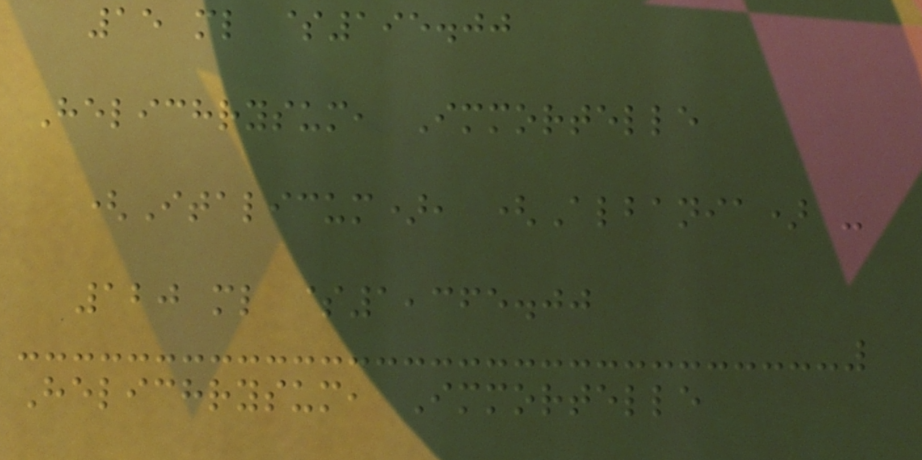15 ml $195.00
Helichrysum, Immortelle
(Italicum), (Albania) -
120 ml $1,365.00
Helichrysum, Immortelle
